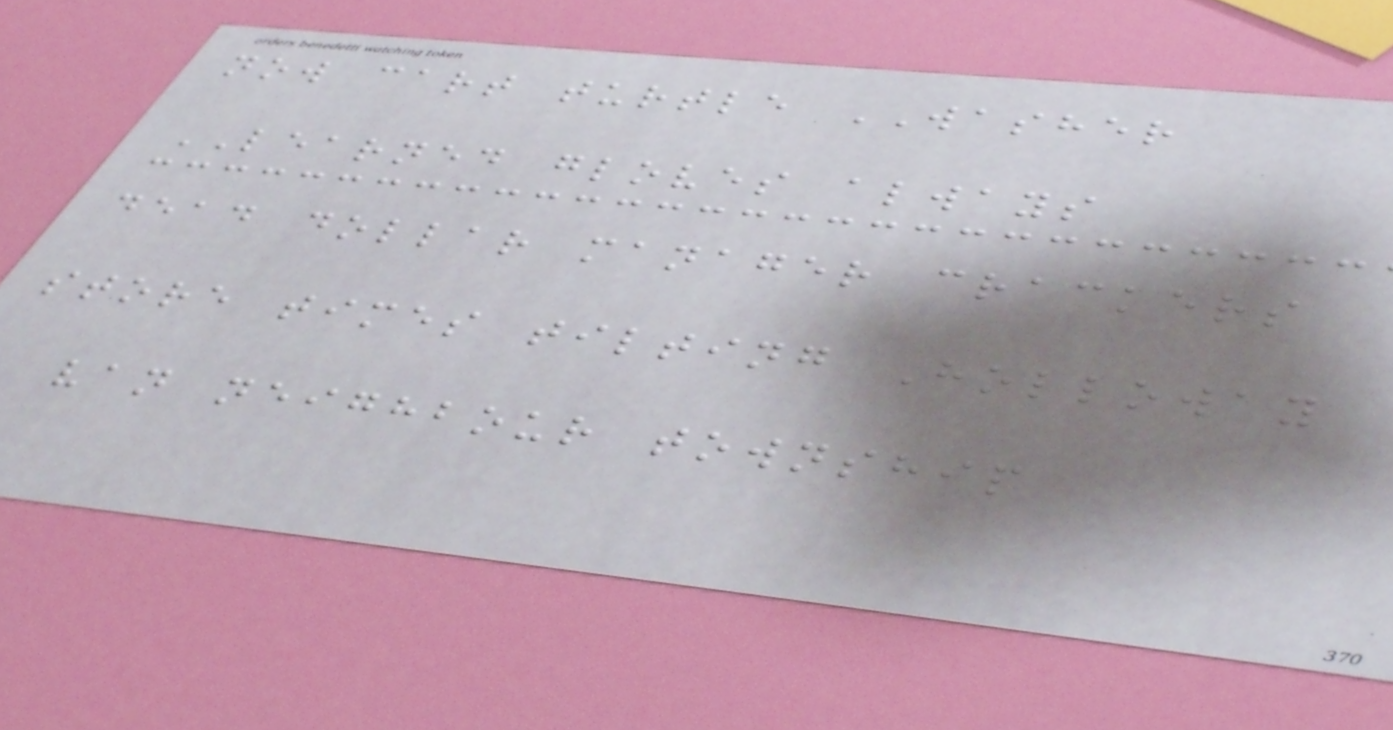now cart turtle WASHER
LEARNED gloves always
dead dollar manager crackers
store times tilting Holloway
van neighbour township
